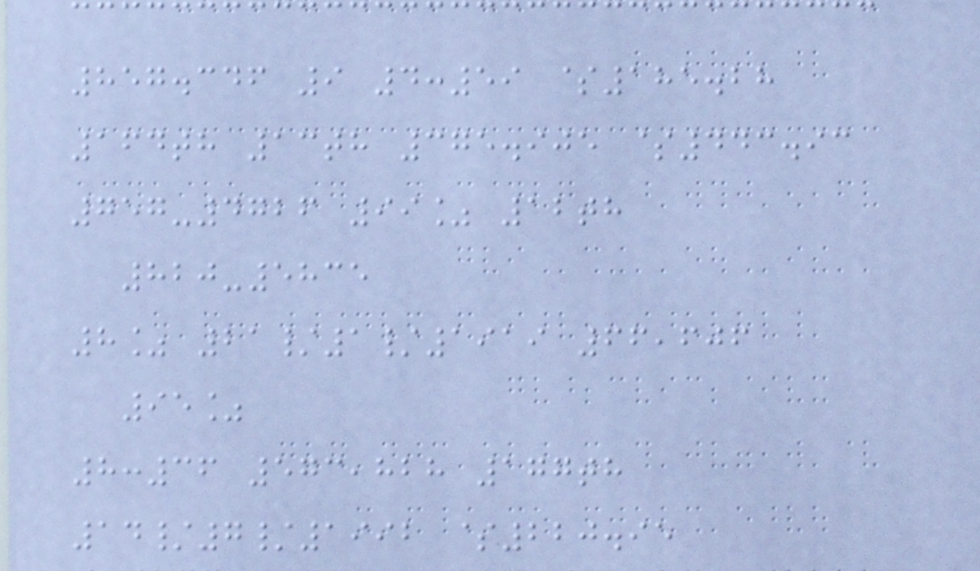857.346 9 4:59 $185.28
164th 13th 375.905 $443.93
757-4726 99% 12th
820-5835
8% 21/1/1919 66,606
95%
8:36 573,828 177th
14/7/1992 $220.95
